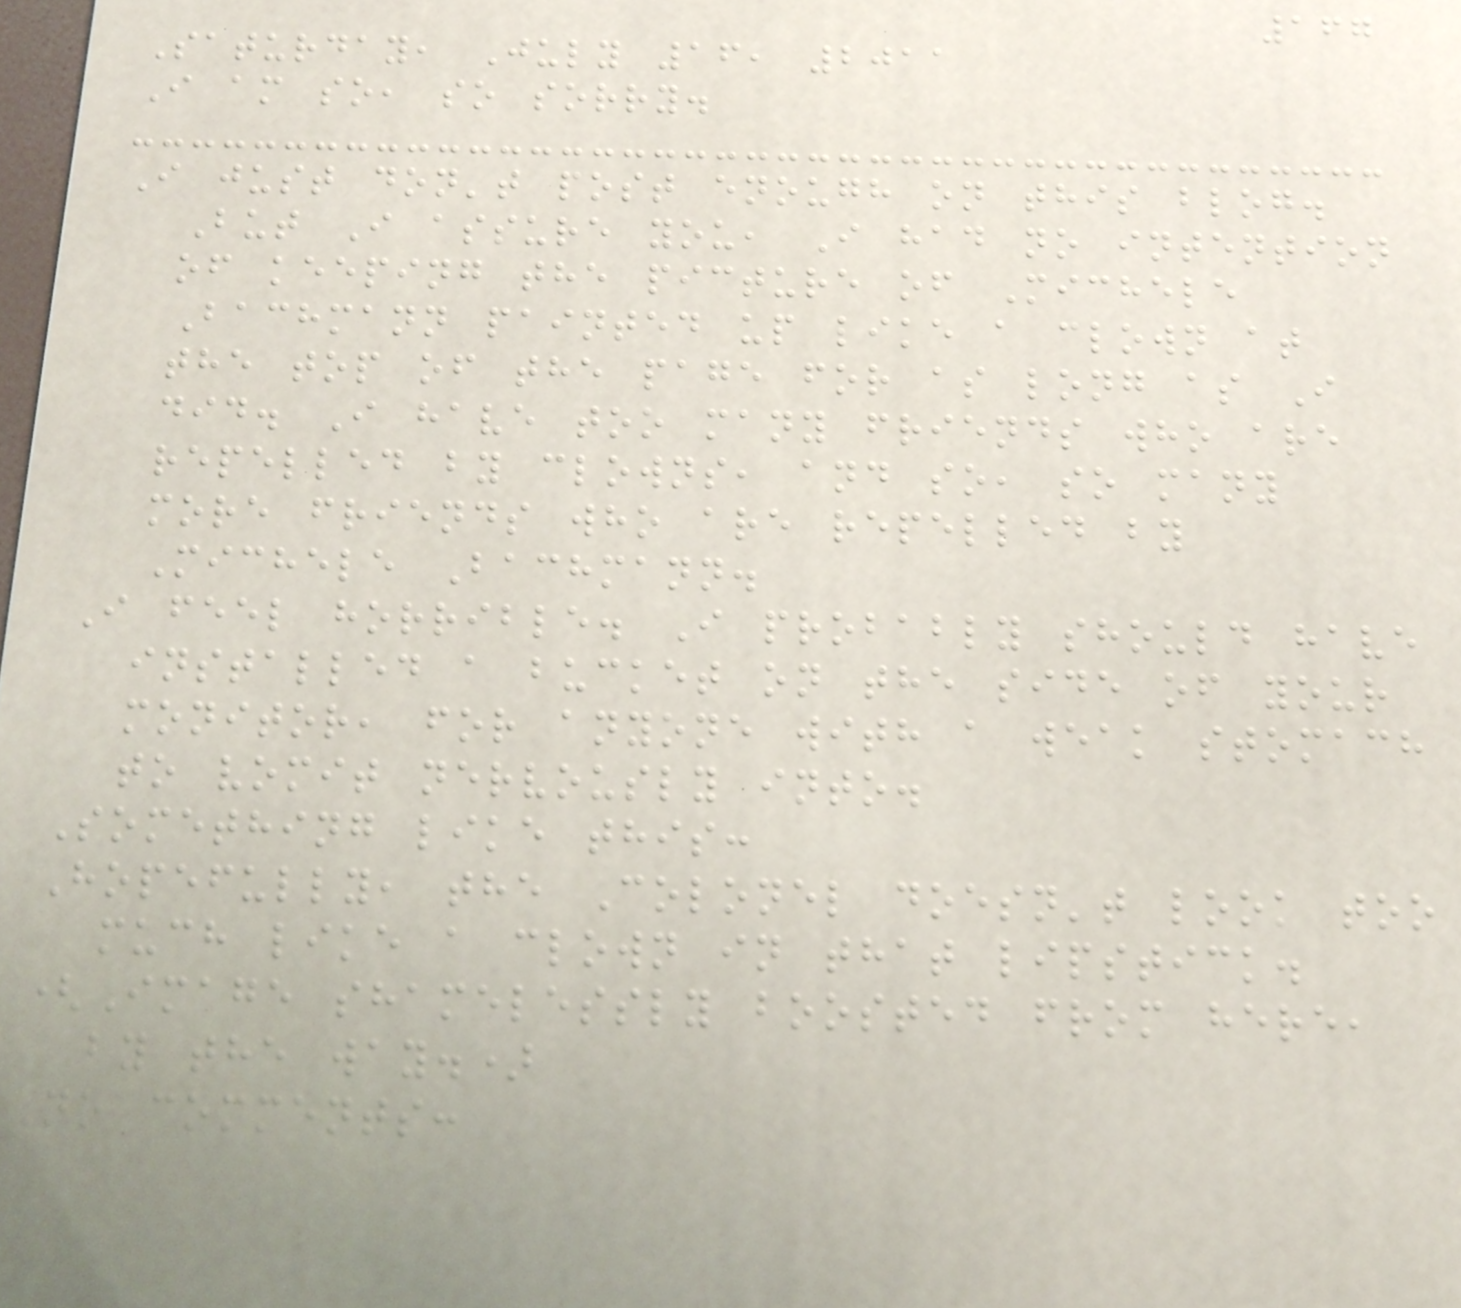167
Saturday, July 16, 2011
I am so, so sorry.
I just don't post enough on this blog.
But I assure you, I had no intention
of keeping the picture of Michele
Bachmann painted up like a clown at
the top of the page for as long as I
did. I have too many friends who are
repelled by clowns, and so, so many
more friends who are repelled by
Michele Bachmann.
I feel horrible. I probably should have
installed a bucket on the side of your
monitor, for anyone with a weak stomach
to vomit nervously into.
Something like this:
Hopefully, the Colonel doesn't look too
much like a clown in that lipstick.
(Image shamelessly boosted from here,
by the way.)
No comments:
